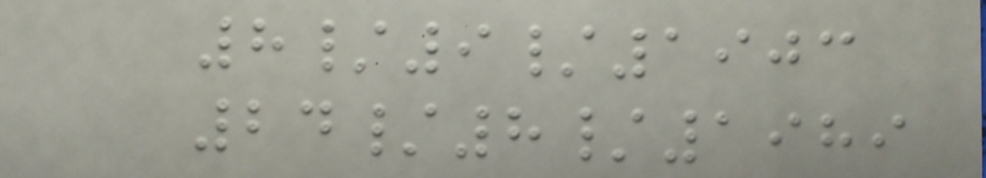8/9/1903
24/8/1989
